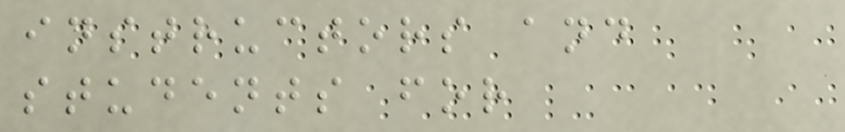instructors and
students for
